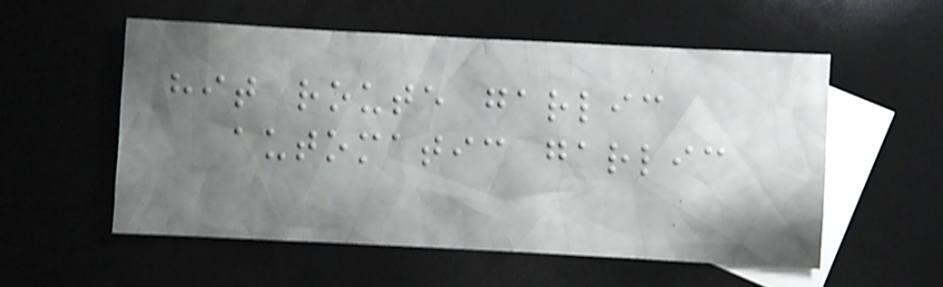hit route garlic
automatic garlic
